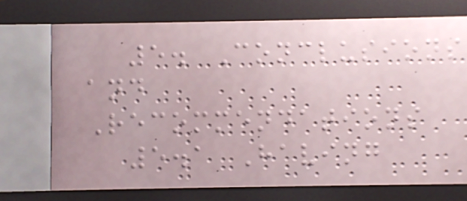5. Conclusions
and
Recommendations
5.1 Having
